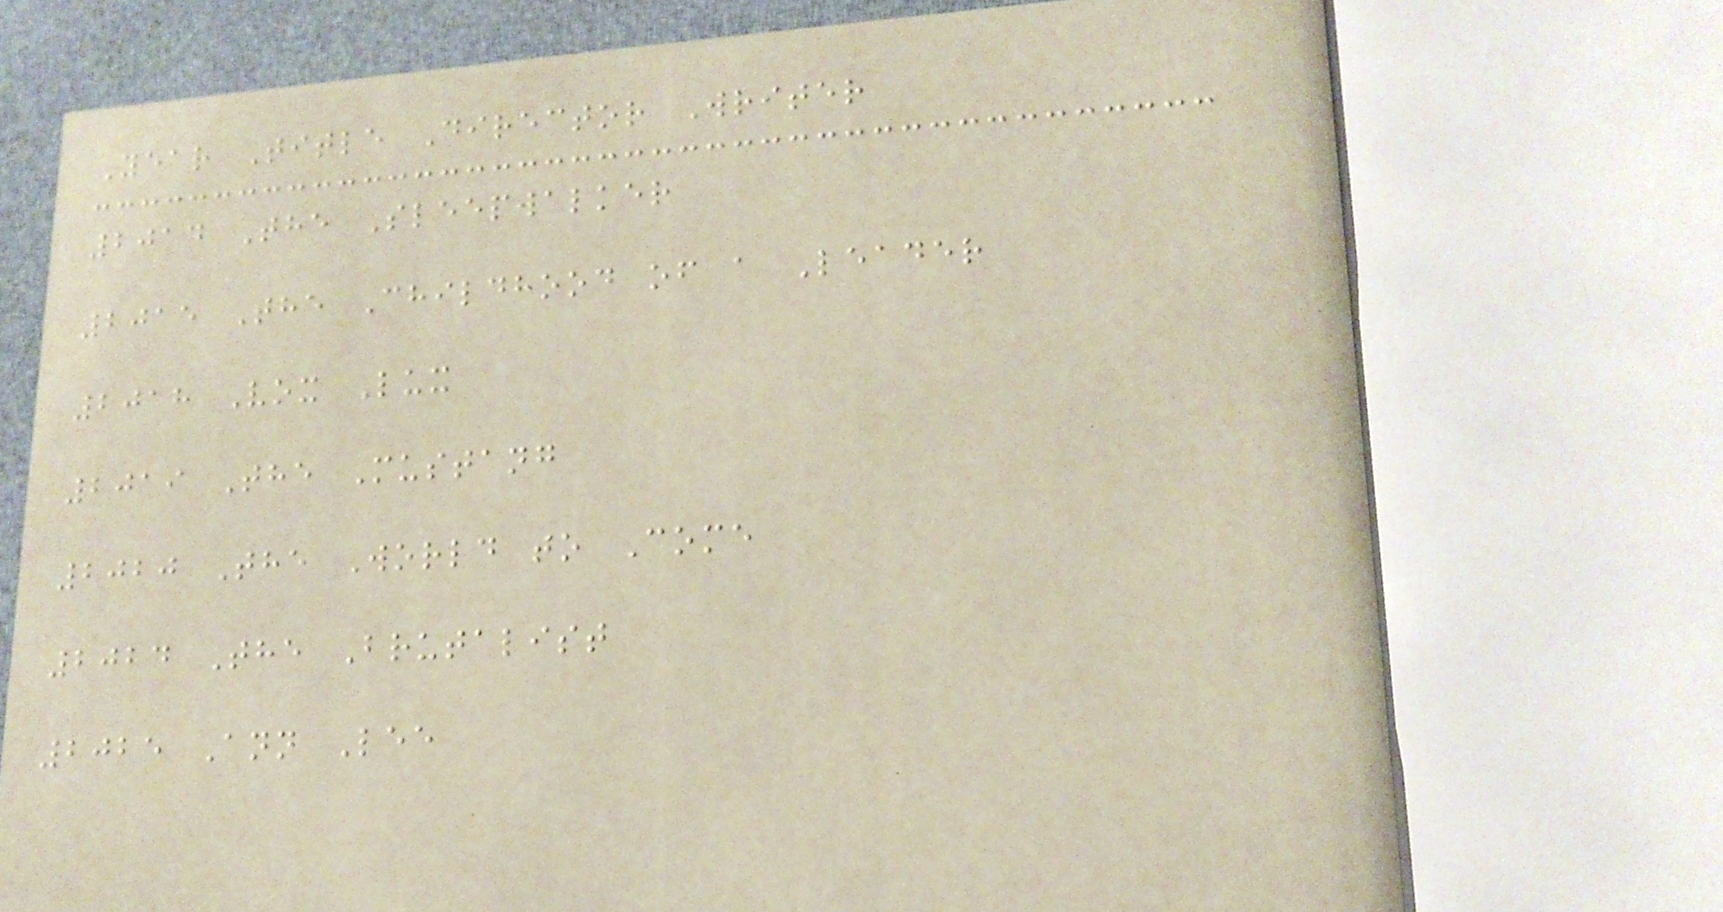Year Title Director Writer
2014 The Sleepwalker
2015 The Childhood of a Leader
2018 Vox Lux
2019 The Mustang
2020 The World to Come
2024 The Brutalist
2025 Ann Lee
